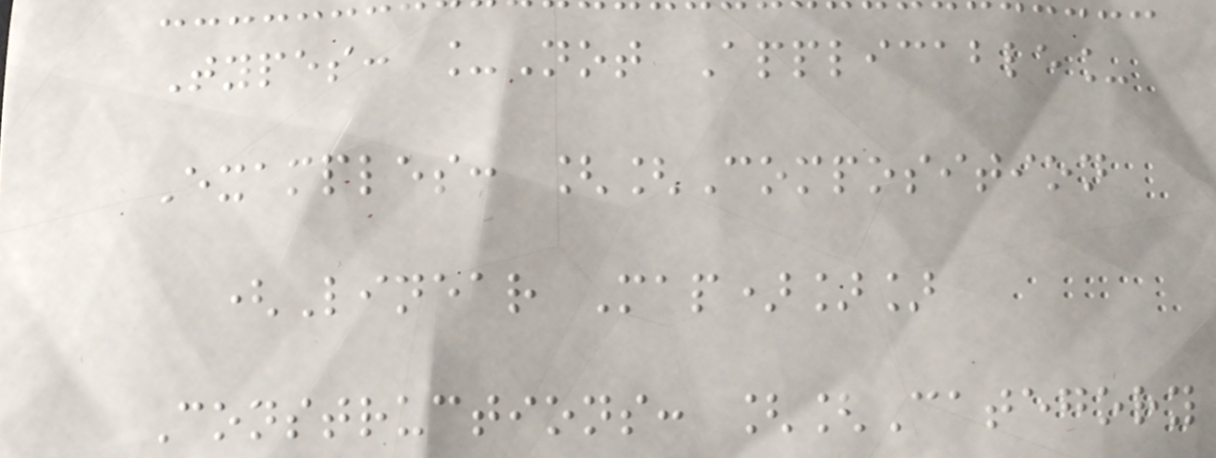Types: _Not Applicable_
Examples: [[Composition
(Linear Map)]]
Constructions: [[Category
